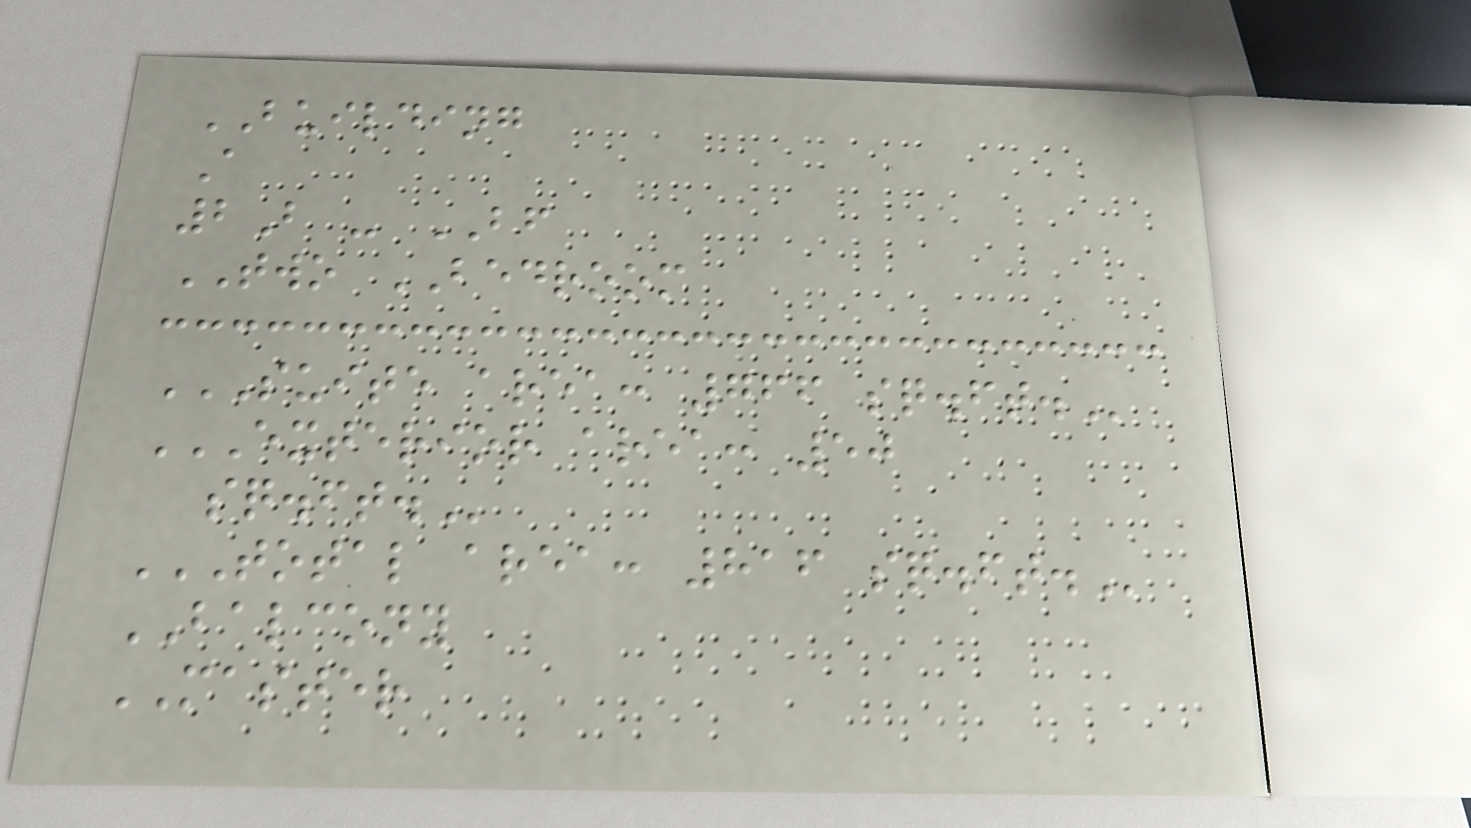BUILDING
A
2B - BF
TWO BEDROOM
SUITE AREA: 766 SQ.FT.
EXTERIOR AREA: 50
SQ.FT.
TOTAL AREA: 816 SQ.FT.
BALCONY
MASTER
